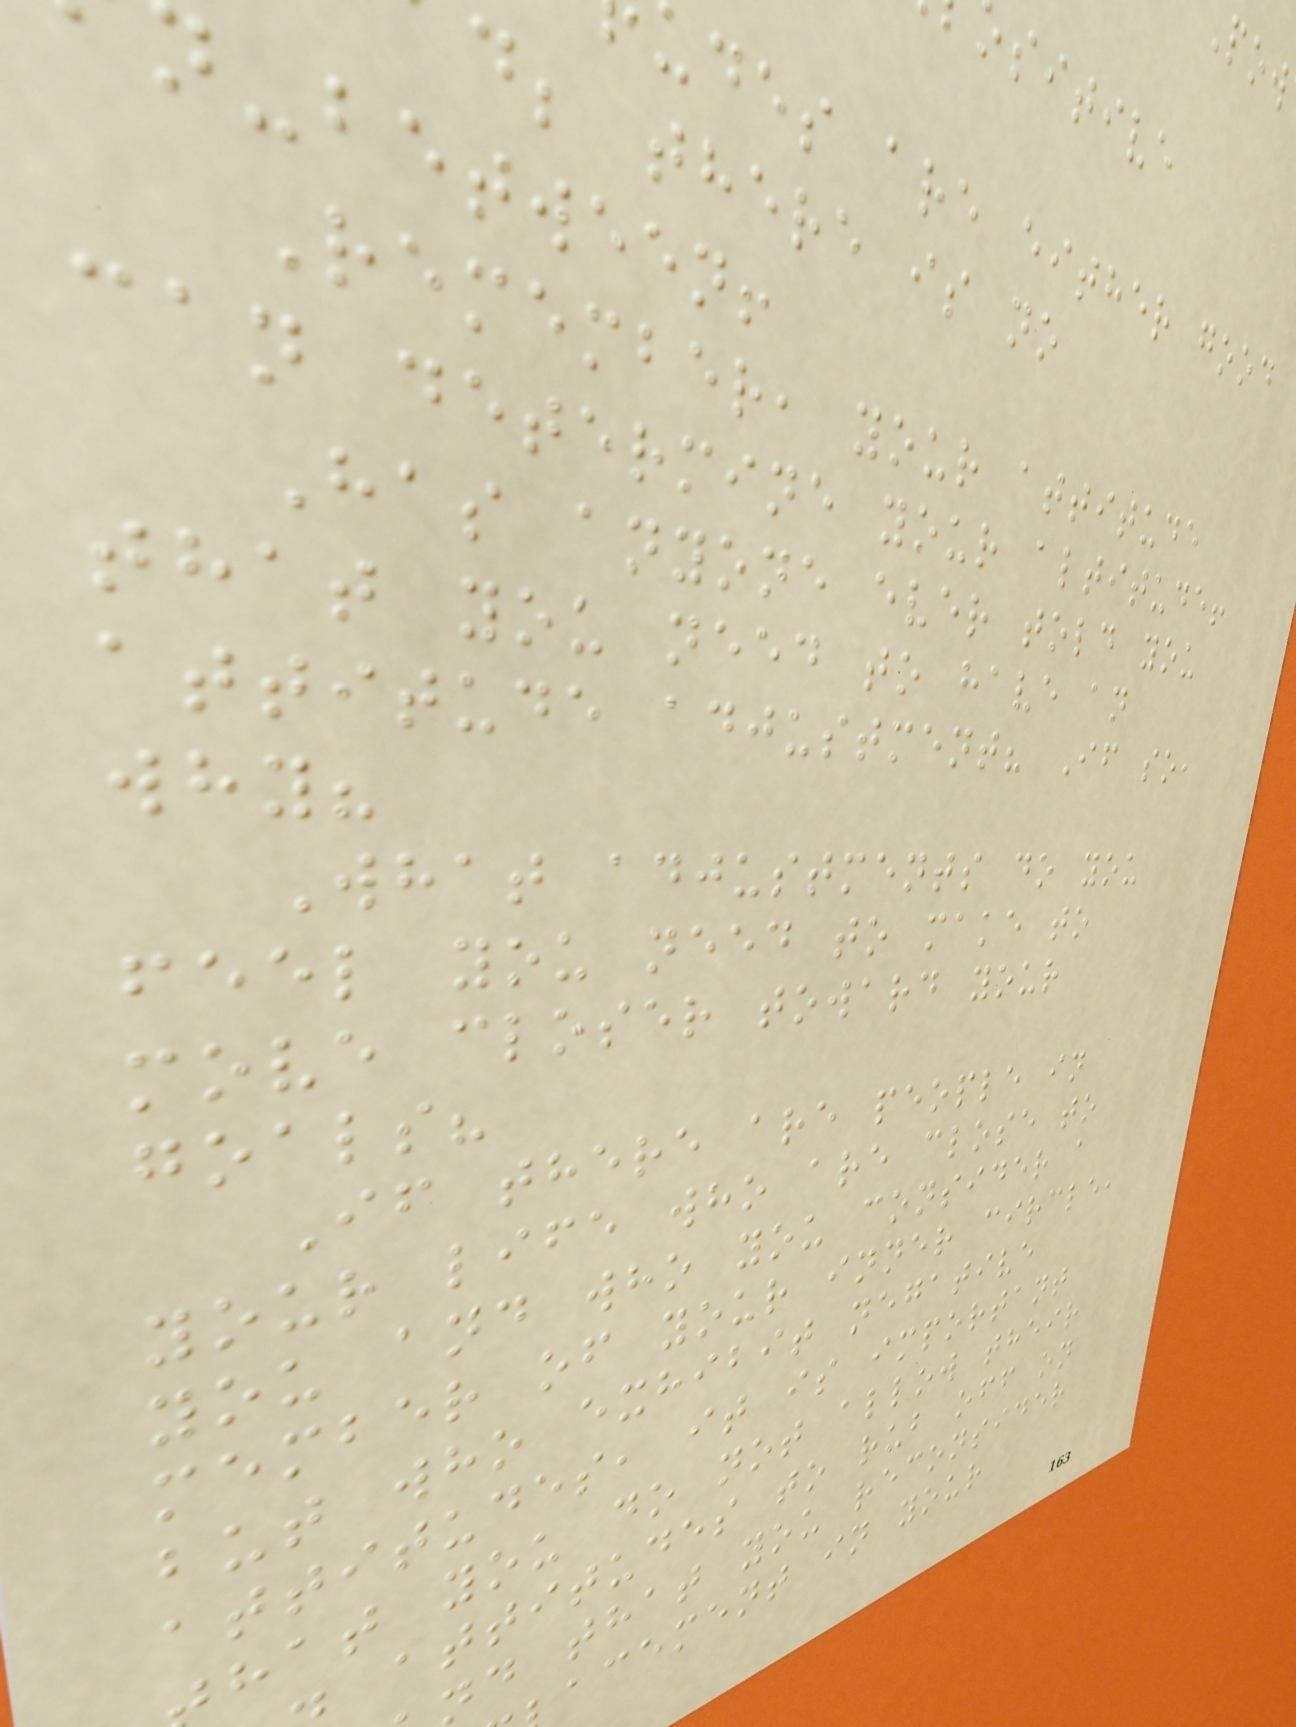sitive
udes are either good
d; there is no
-between!
Remember, your attitude
can determine your altitude!
Has anyone ever told you
that you need to have an
attitude adjustment? If so,
why?
What adjustments do you
feel you need to make to
move closer toward your
goals?
If there are people in
your life who are close to
you and who you consider a
member of your inner circle,
but who exhibit negative
attitudes, it is important
hat you do not allow their
attitudes to rub off on
d that you reconsider
acement in your
